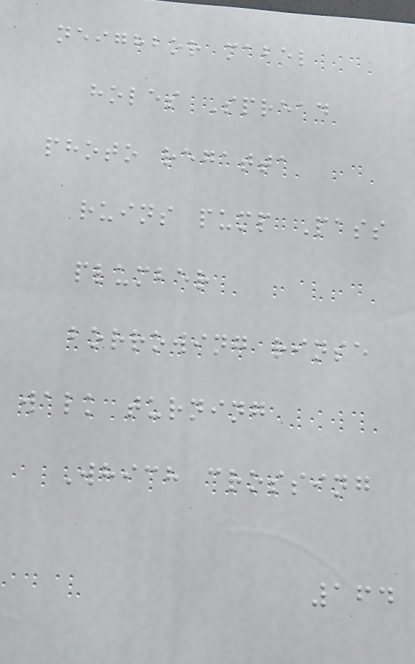neighbor mabel
holes Spread
photo regatta
ruins pump Pass
plumber
borrowing rinse
walk turning
Which crossing
164
